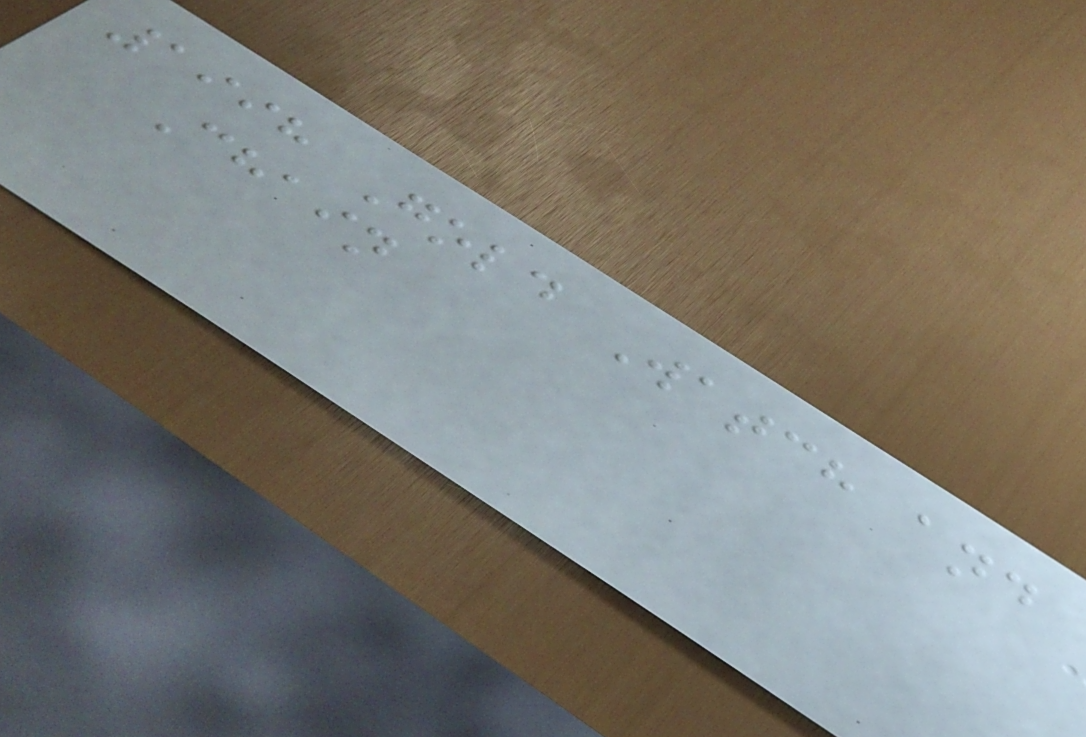1998 Gold Watch and
Chain
